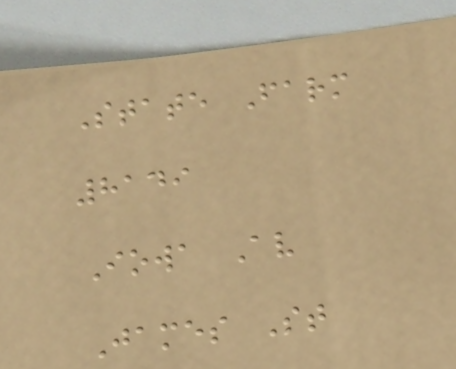State Farm
8149
Iowa Av
James St
